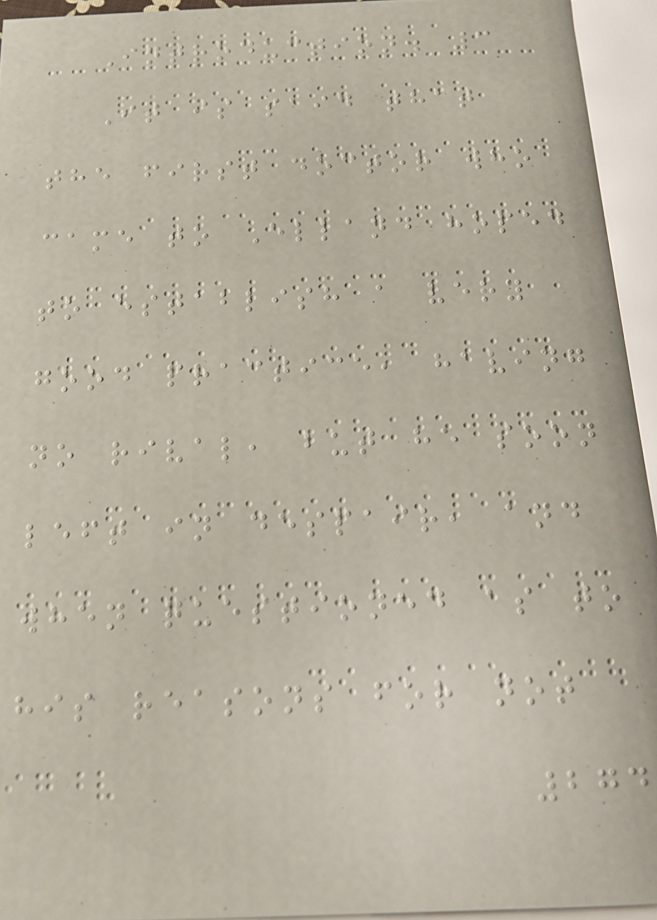Introduction. 3
It is said that
the first doctor who
came to Elland hoped
to establish a very
good practice, having
no rival, but he soon
left in despair, and
when questioned as to
his reasons for not
274
